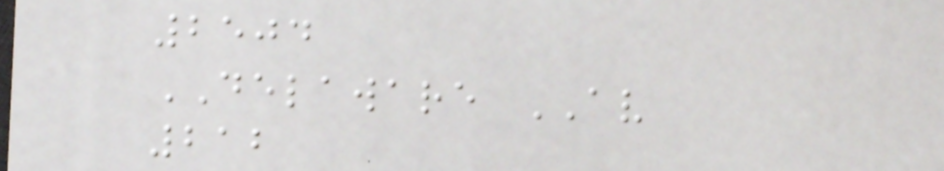2504
DELAWARE AV
212
